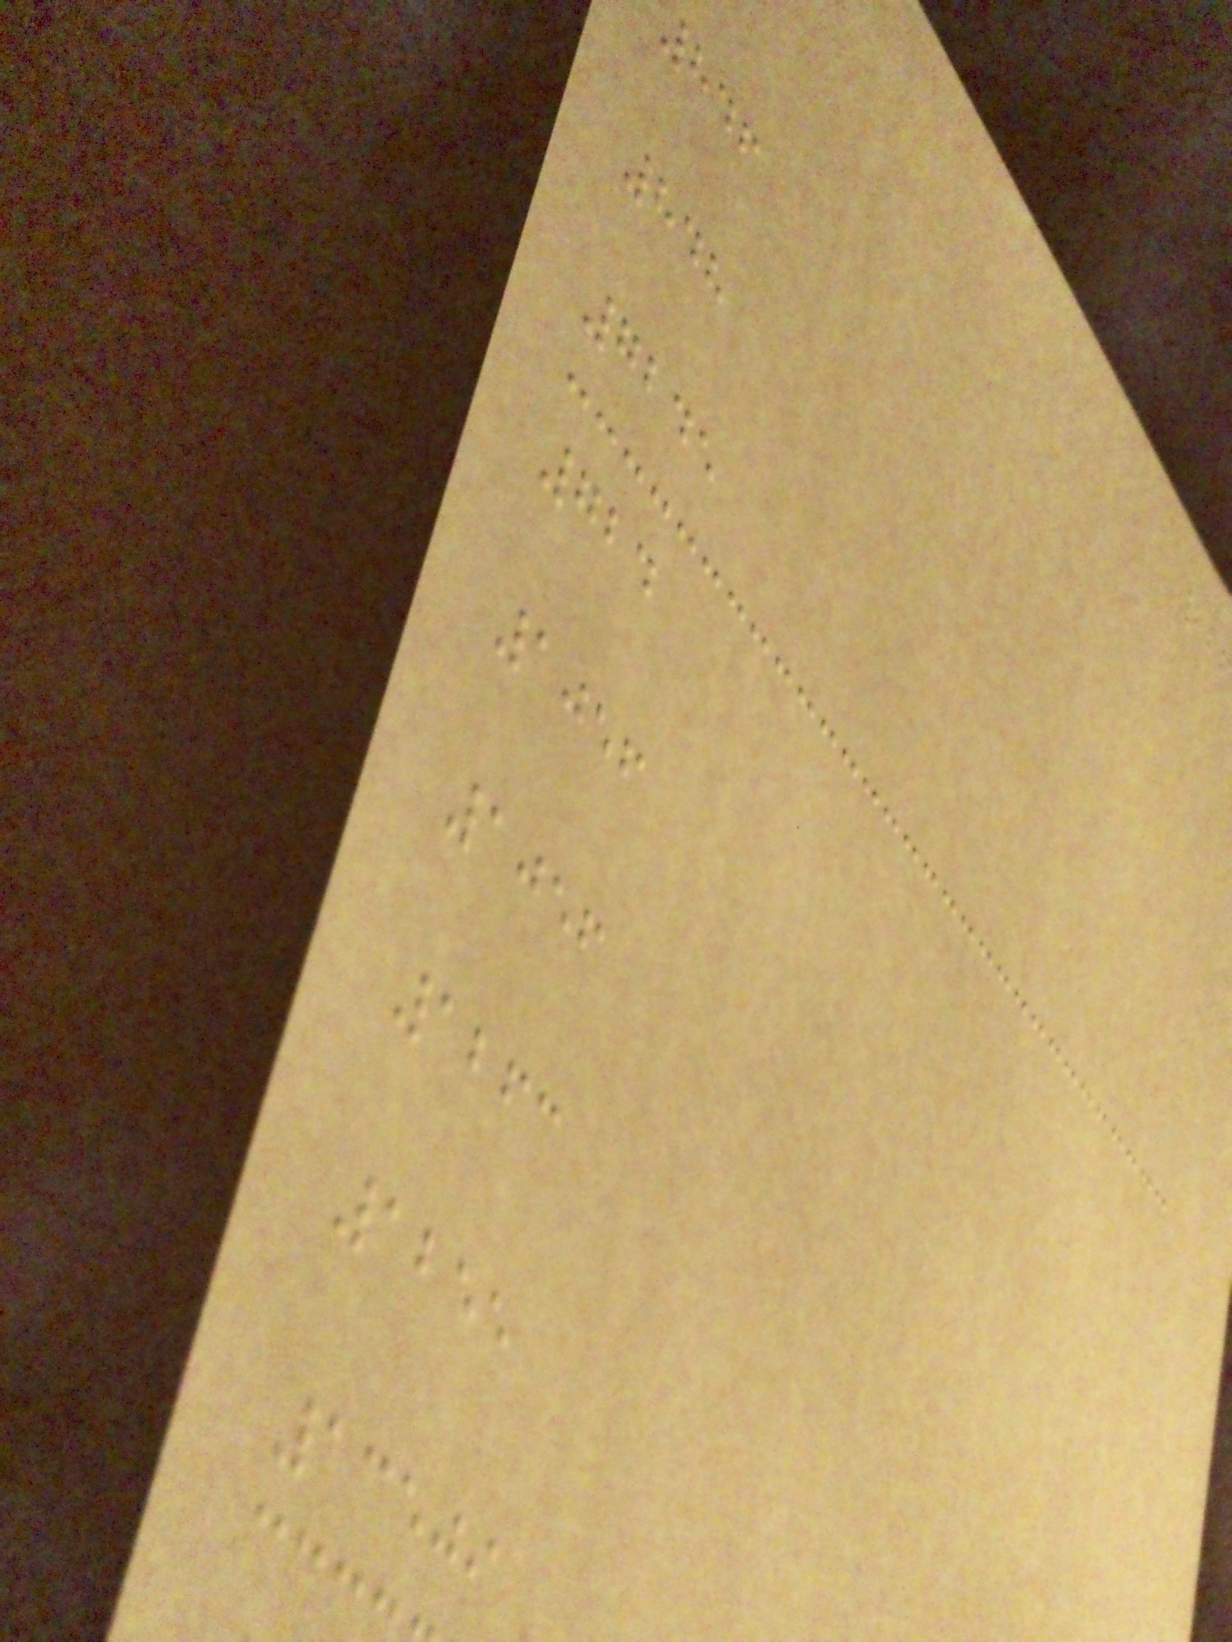846
848
7245
724
1056
1056
1263
1255
13509
